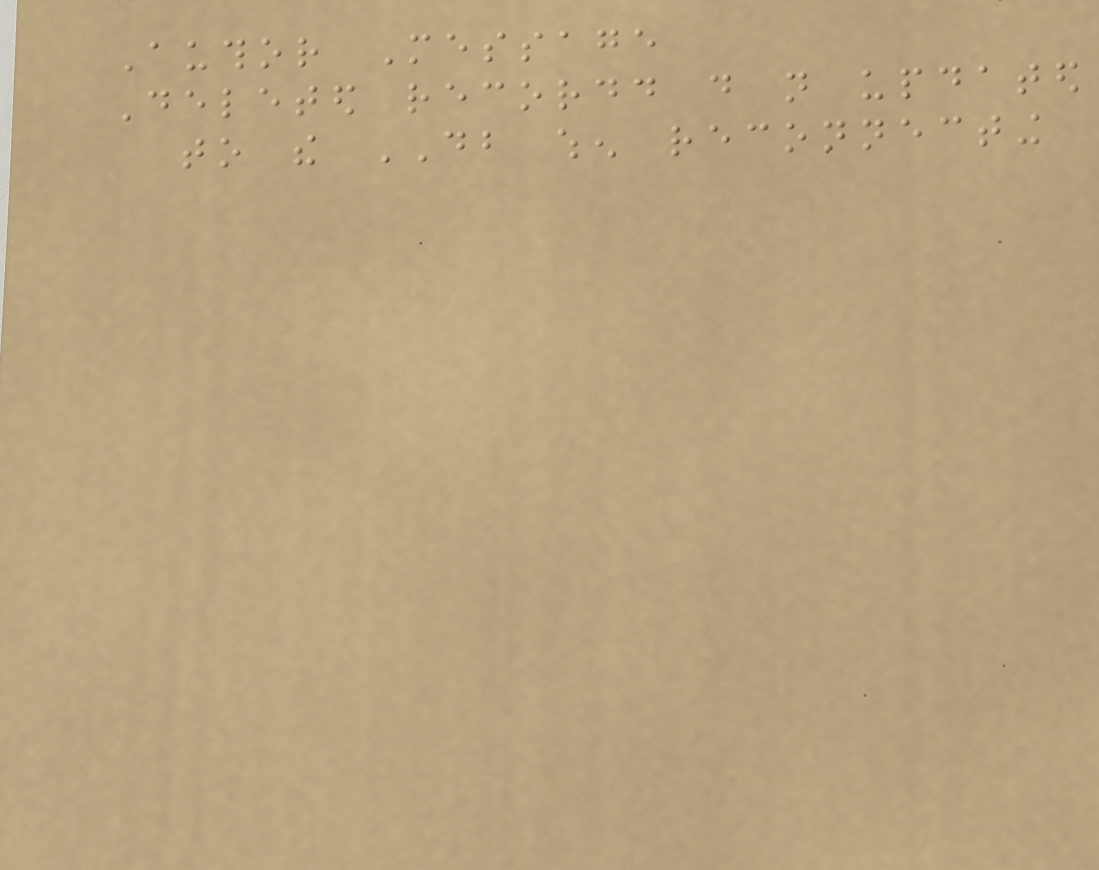Author Message
Deleted recordd do not updated
to the DB when reconnecting
